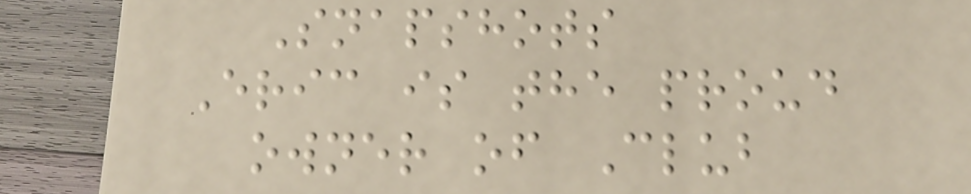Snapshots
Eric is the proud
owner of Club
